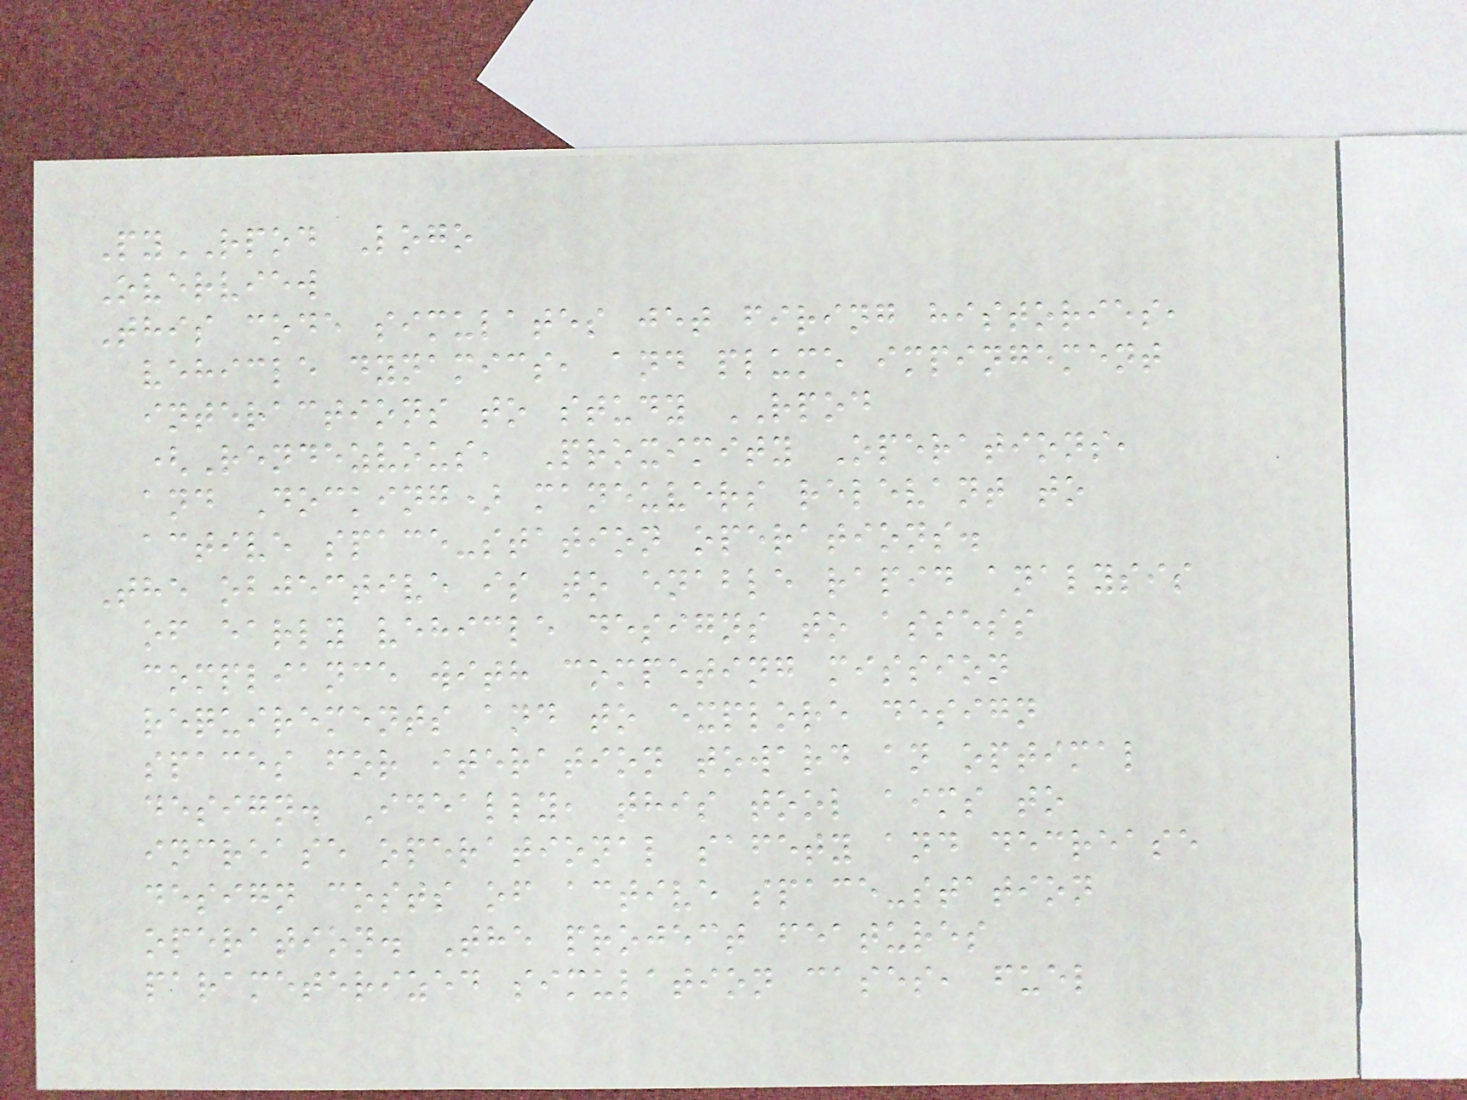PyRPOD Logo
Overview
This code simulates jet firing histories,
vehicle dynamics, and plume impingement
interactions to study RPOD
(Rendezvous, Proximity Operations,
and Docking) maneuvers relevant to
active space-station operations.
The objective is to enable rapid analysis
of early vehicle designs to assess
compliance with competing mission
requirements and to explore design
spaces for iteration toward an optimal
design. Ideally, this tool aims to
increase operational safety and decrease
design costs of active space-station
operation. The project features
parameterized simulation cases, fuel
